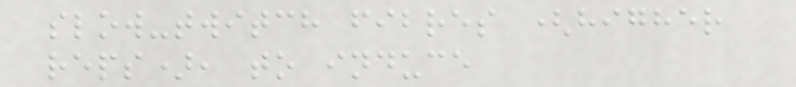slow-twitch fibres (higher
reps), to induce
